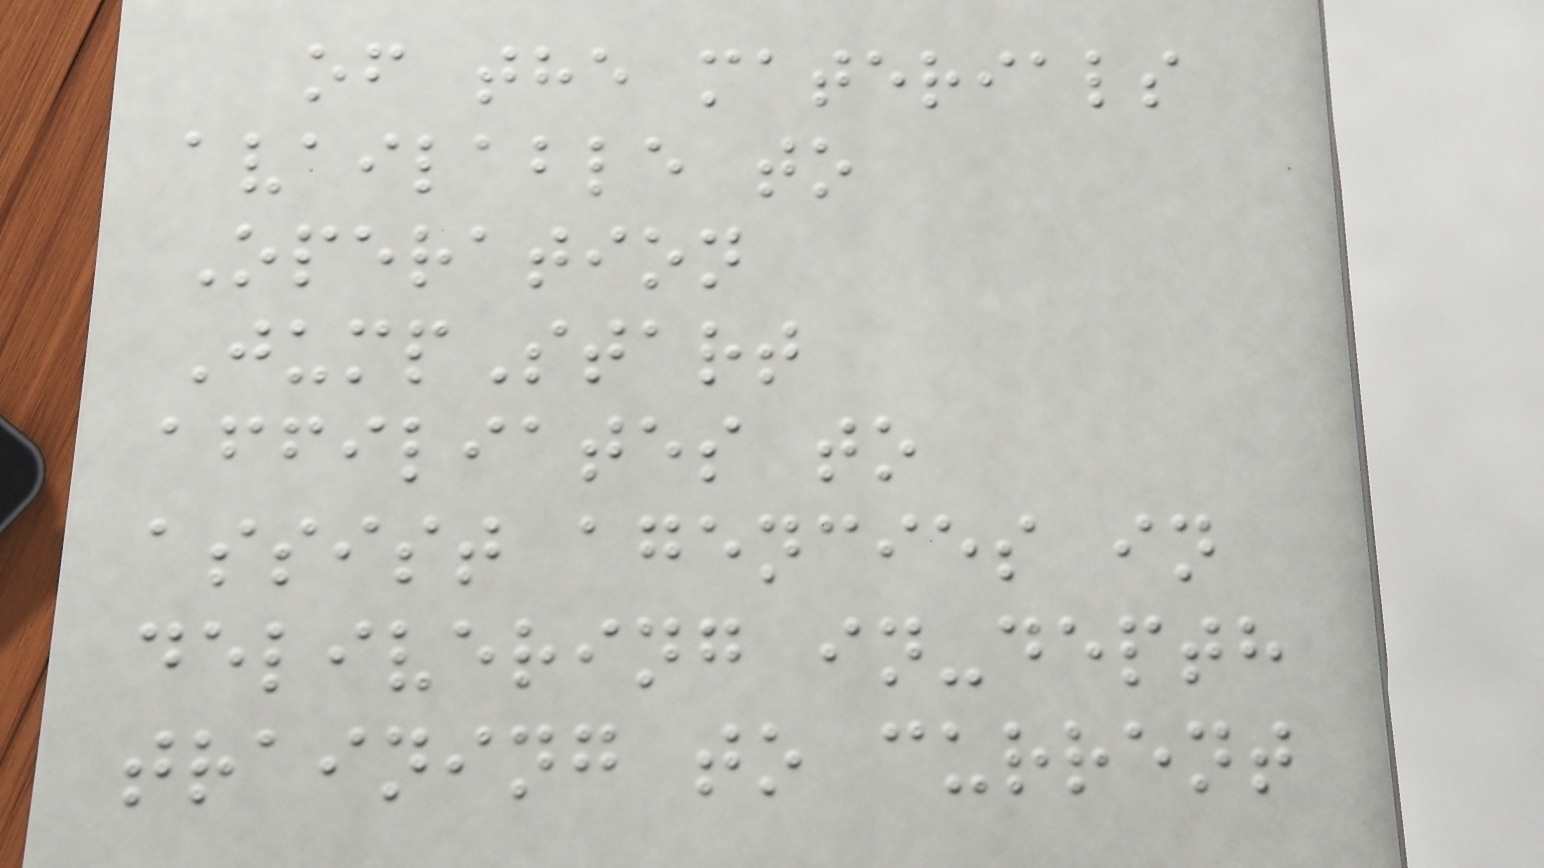of the materials
available to
Operation
JumpStart
affiliates to
assist agencies in
delivering in-depth
training to current
